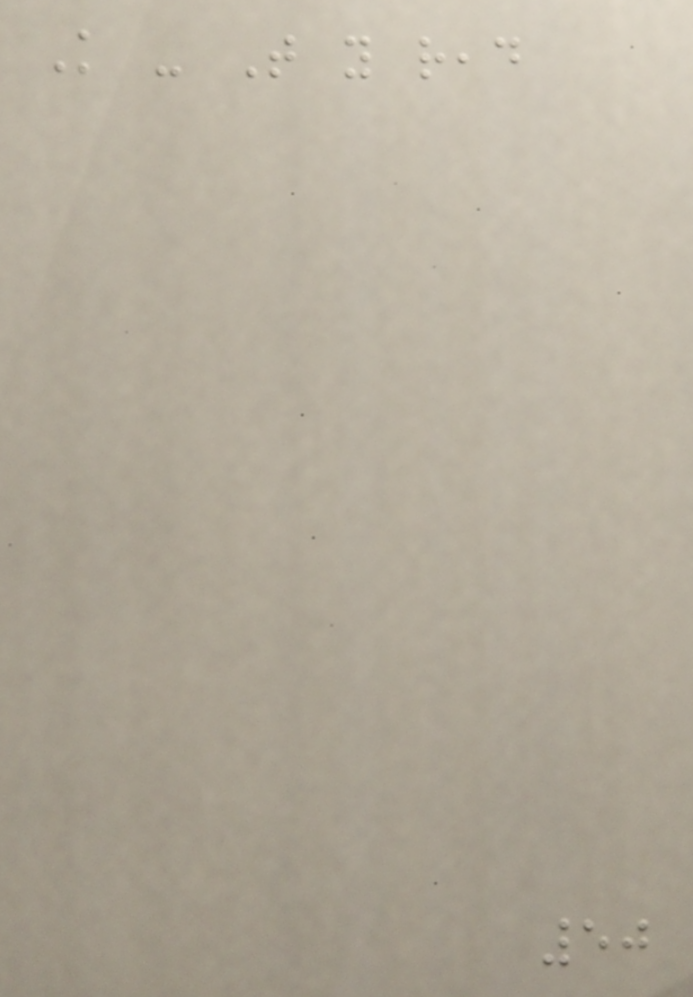Knowledge - That you read
50
